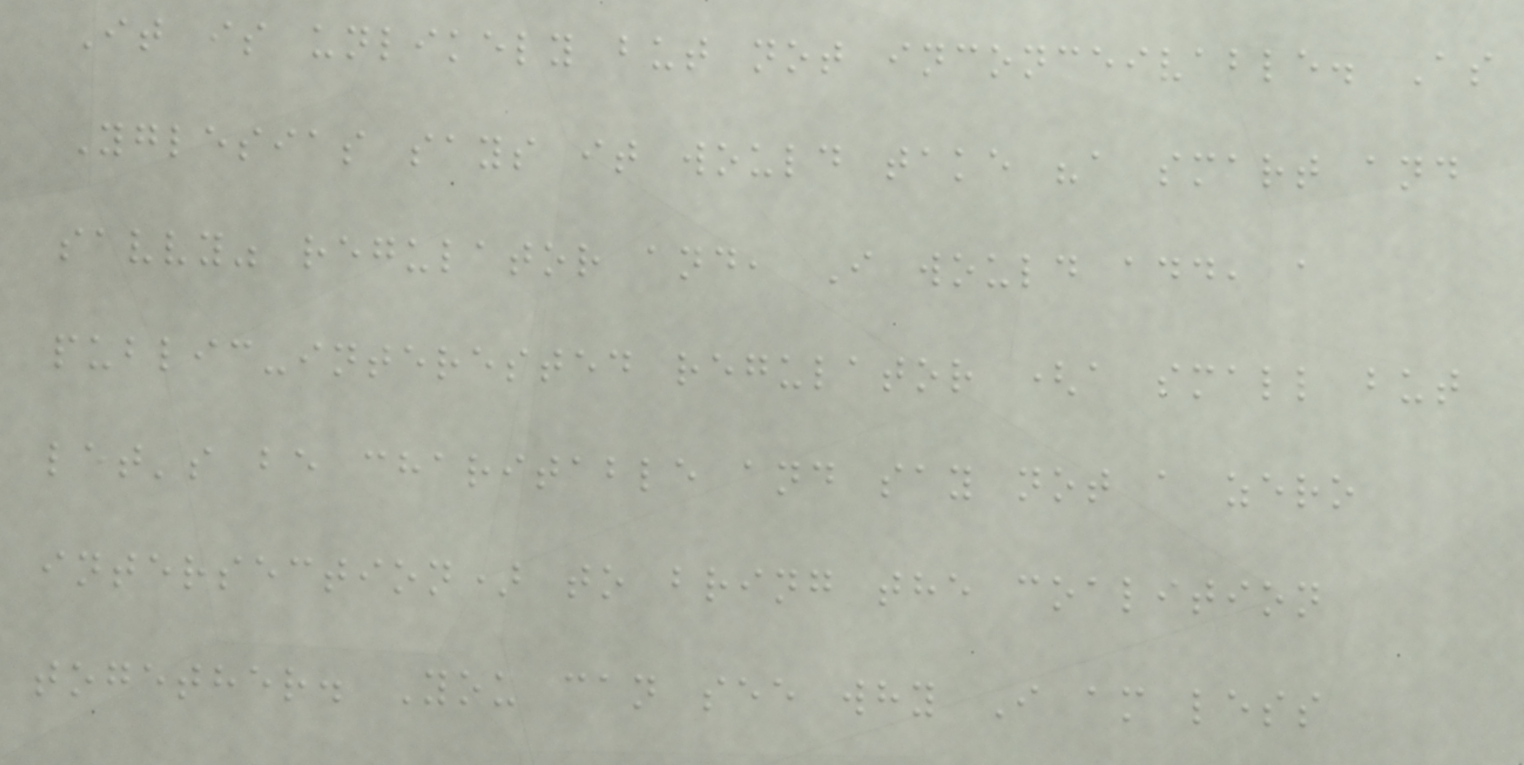It is unlikely but not inconceivable. As
Yglesias says it would take "a smart and
savvy" regulator and, I would add, a
public-interested regulator (a small but
let's be charitable and say not a zero
intersection) to bring the coalition
together. You can see why I am less
